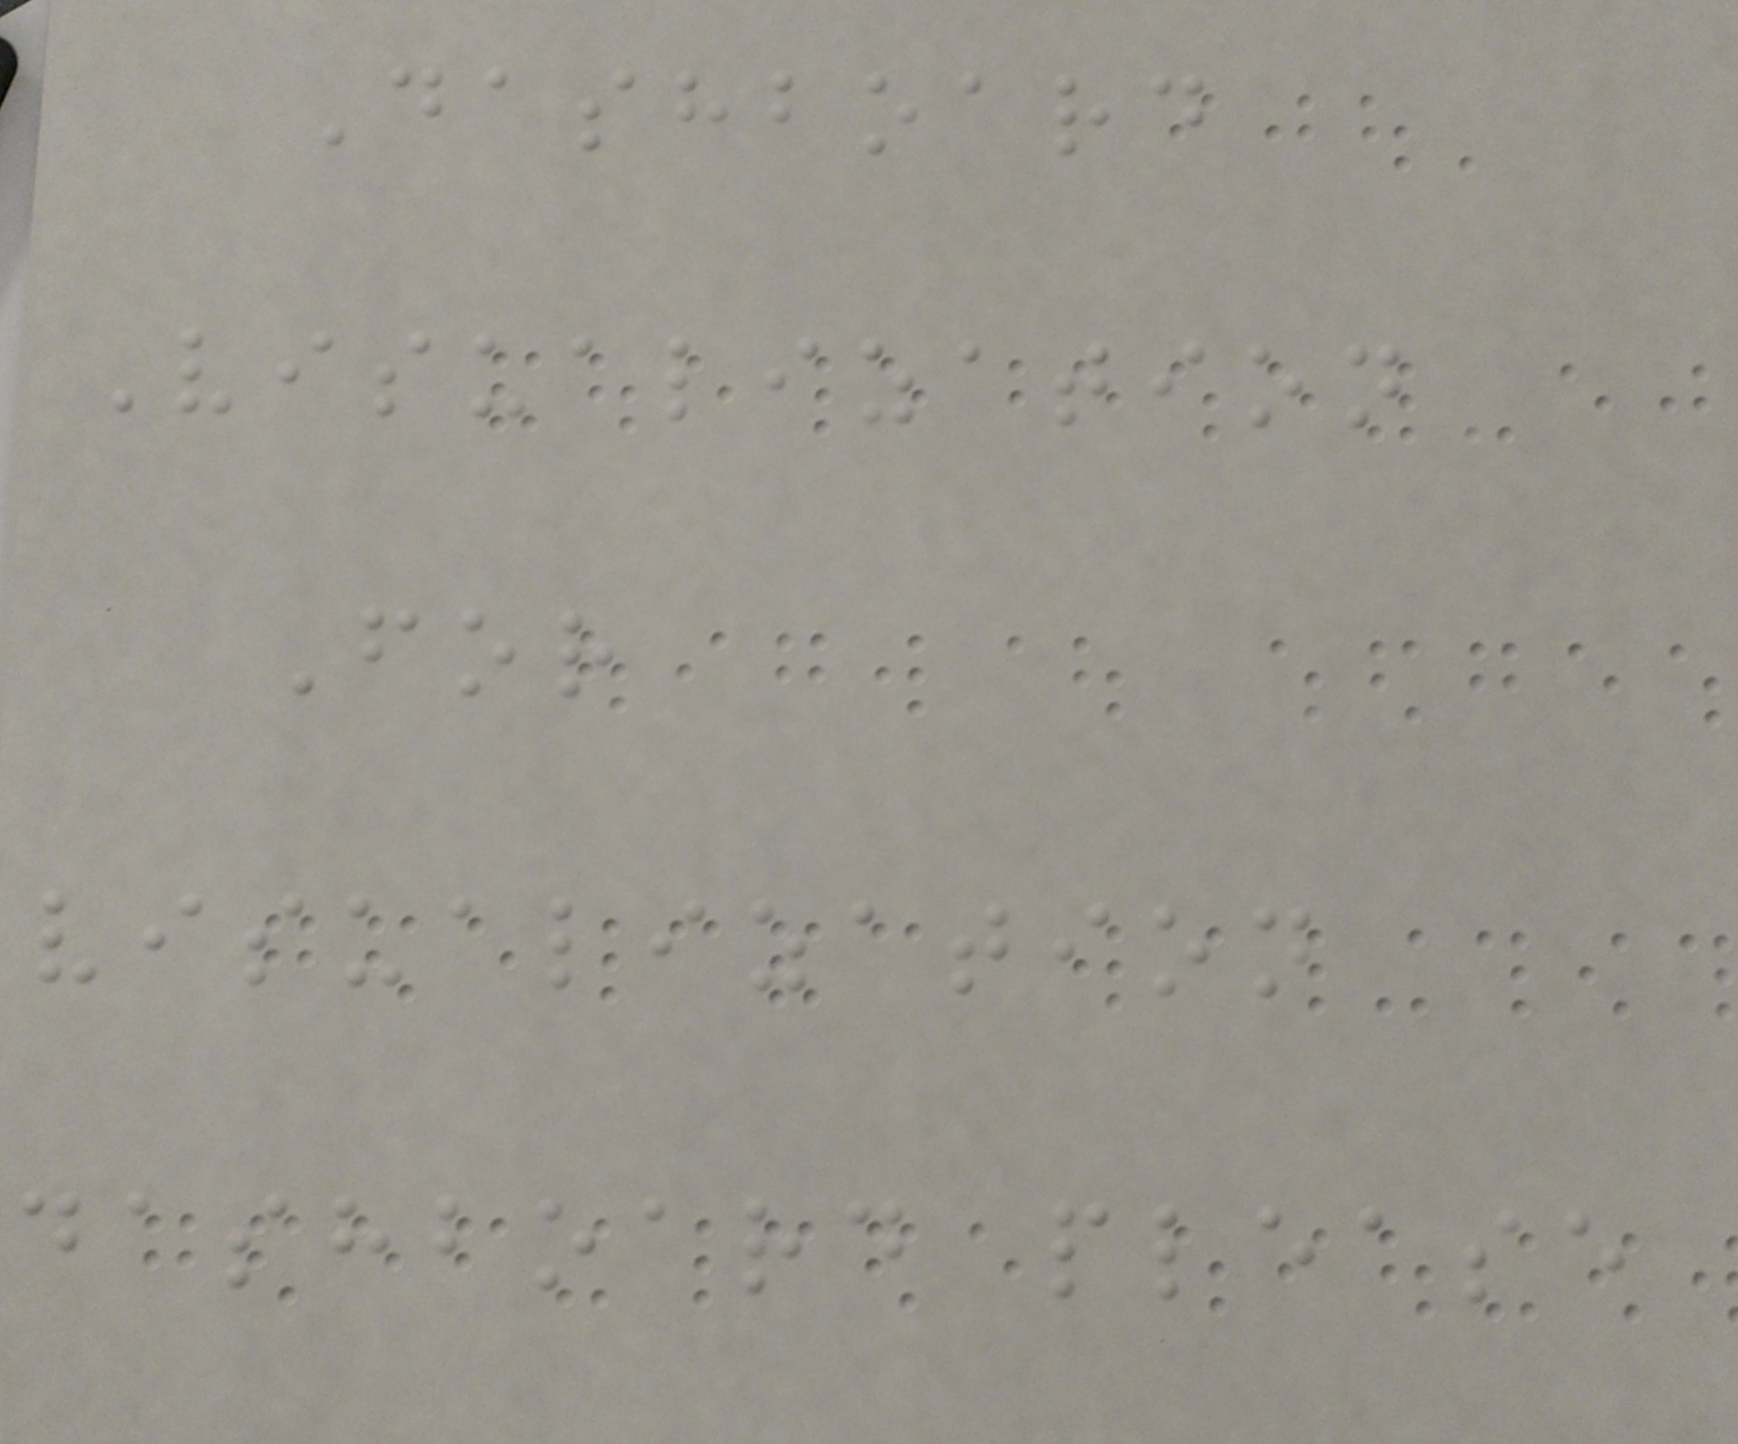Dashboard
Visualization
For
visualization
dashboard please
